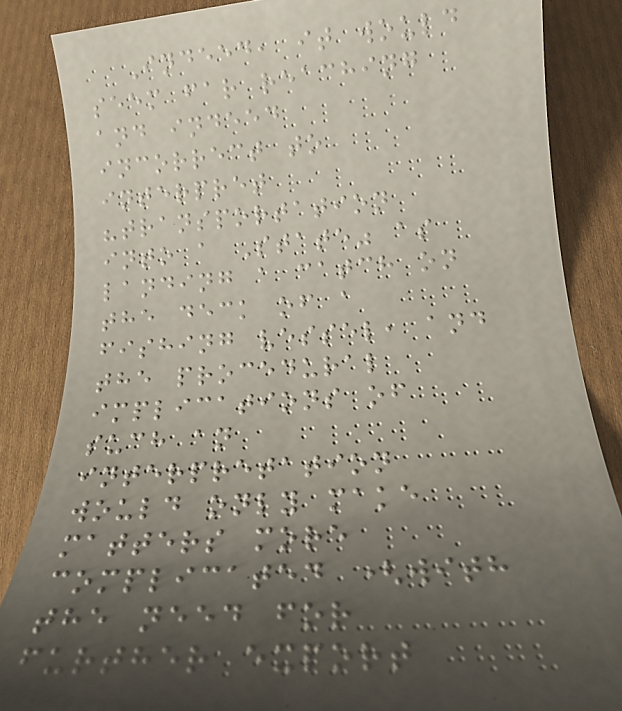Indeed, it would
seem far reaching
and indeed
incorrect to
interpret
"transportation
into a State" as
landing a catch on
the deck of a
fishing vessel, and
the procedural
implications of
such an
interpretation
would only make
matters more
complicated (with
the need for
further export
